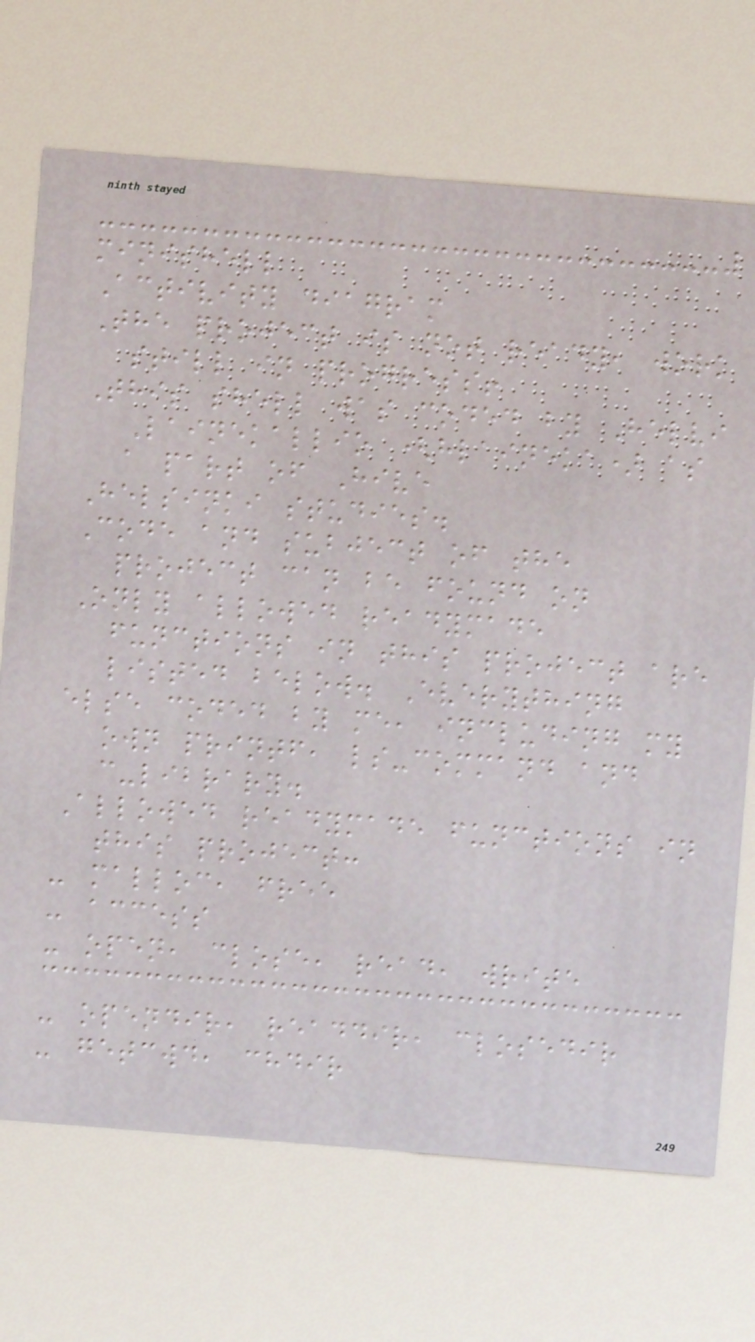minishell
Activity diagram
The project is not ready, work
still in progress!
This shell was coded by Helvi
Lainekallio (hlaineka) as
a part of Hive
Helsinki studies.
Code and subject of the
project can be found on
Only allowed readymade
functions in this project are
listed below. Everything
else coded by me, including my
own printf, ls-command and
c-library.
Allowed readymade functions in
this project:
- malloc, free
- access
- open, close, read, write
- opendir, readdir, closedir
- getcwd, chdir
